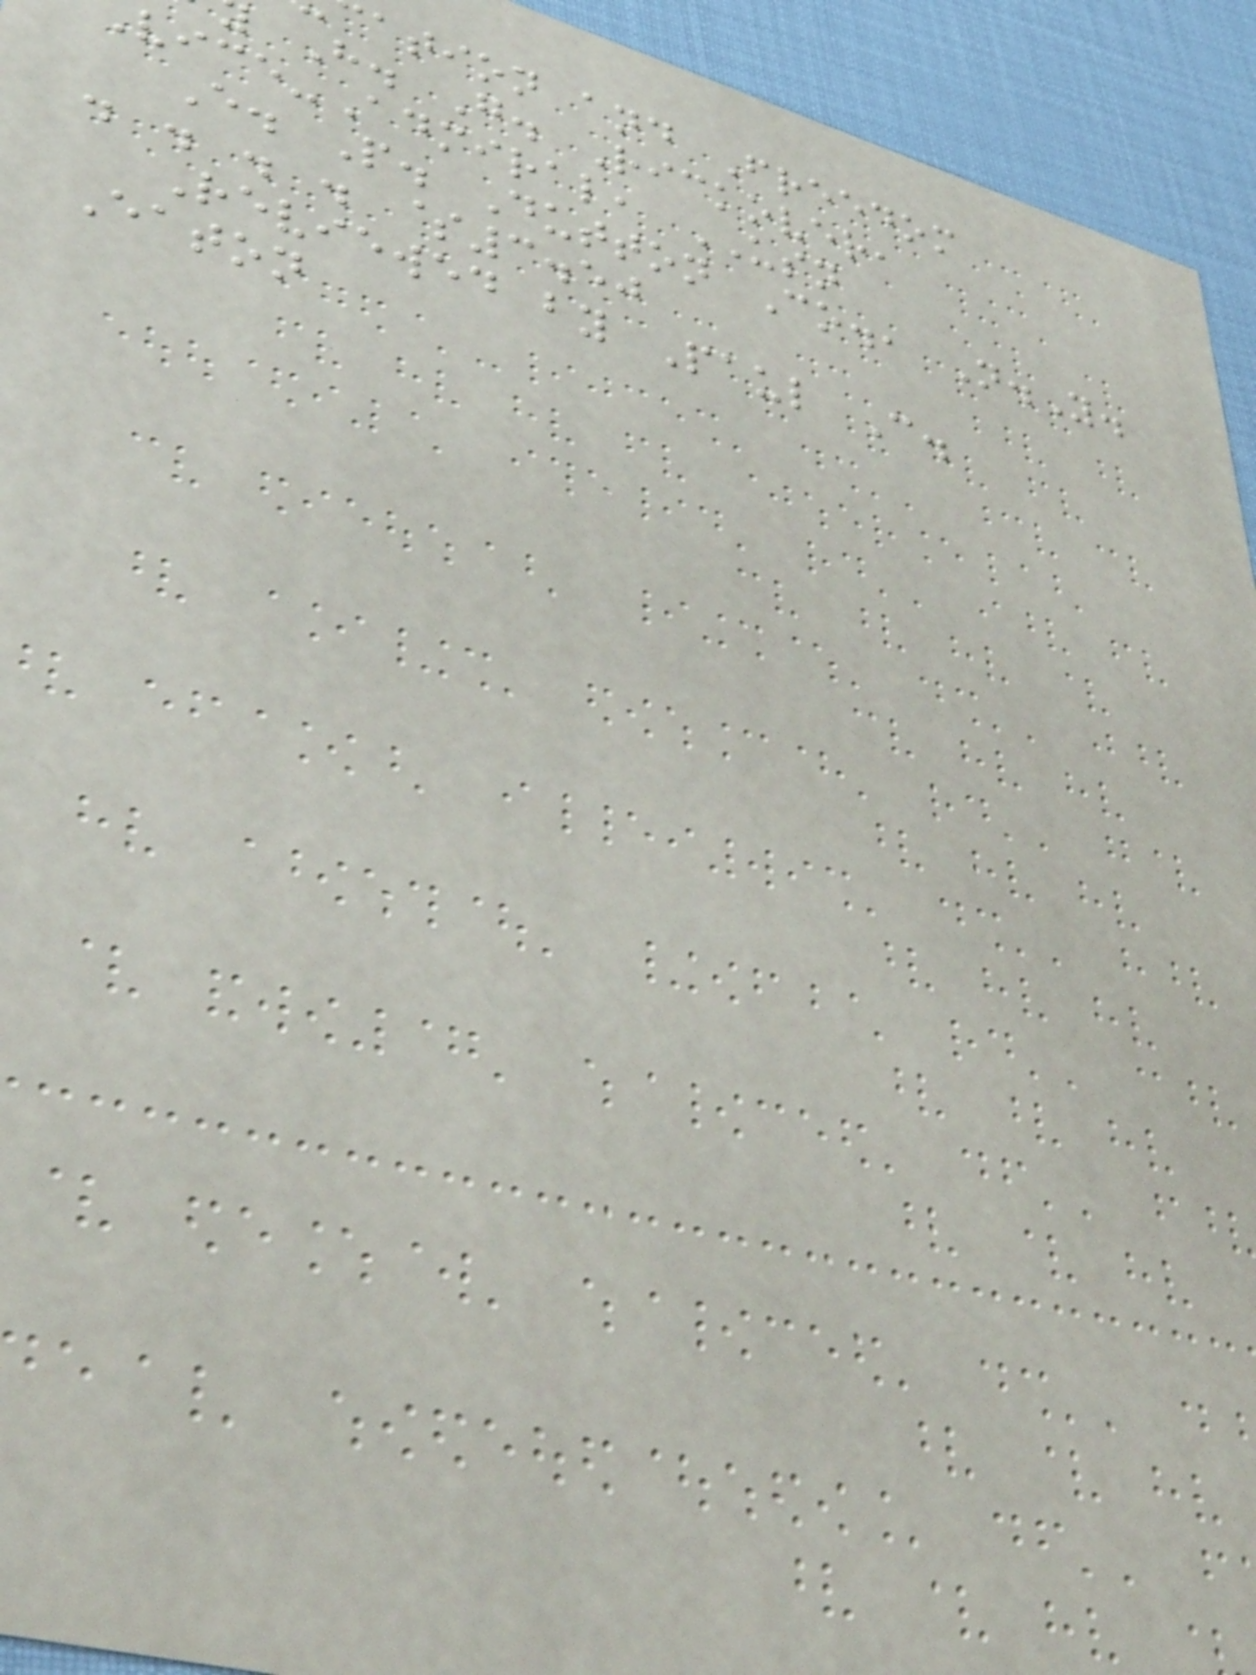ation and Freedom
H. G. Rickover,
ice-Admiral, USN
E. P. Dutton Co., N.Y.
. . . . $3.50
Reviewed by Paul C.
Eaton
